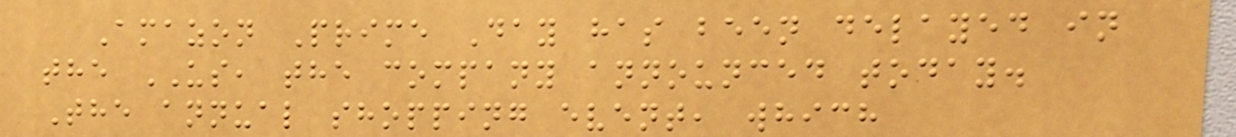Amazon Prime Day has been delayed in
the US, the company announced today.
The annual shopping event, which
